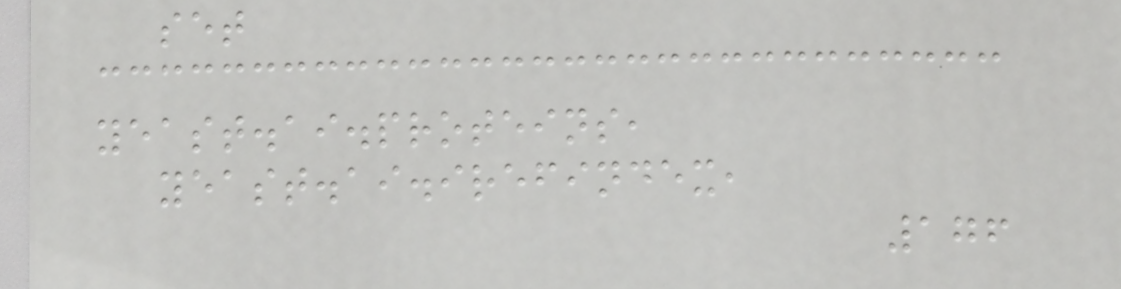set
yeast.ai.proteins,
yeast.ai.irefindex,
176
